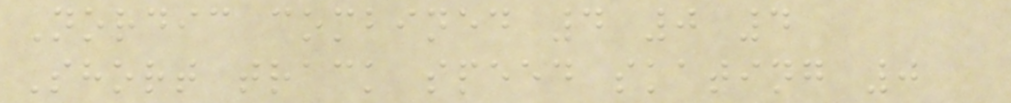Nordic combined 4 0 4
Short track speed skating 0
